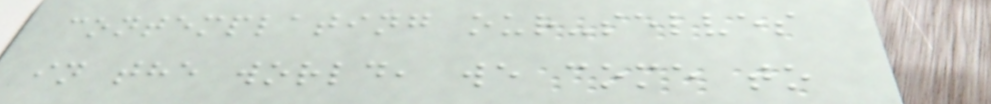contemplating our-selves
in the world, we come to
